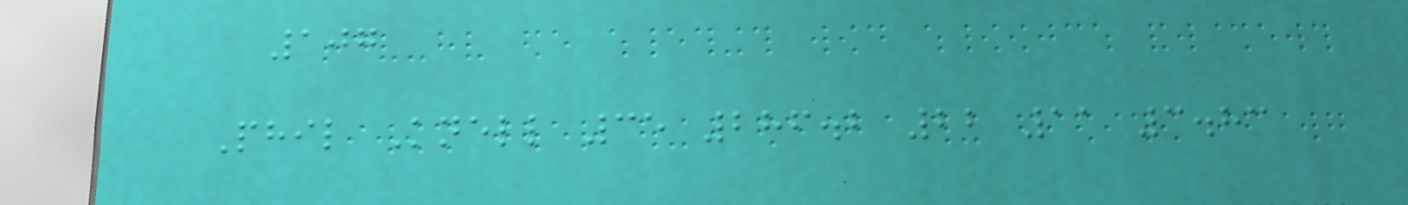107
Phil Knell 35 286.2 22 11 3.83
